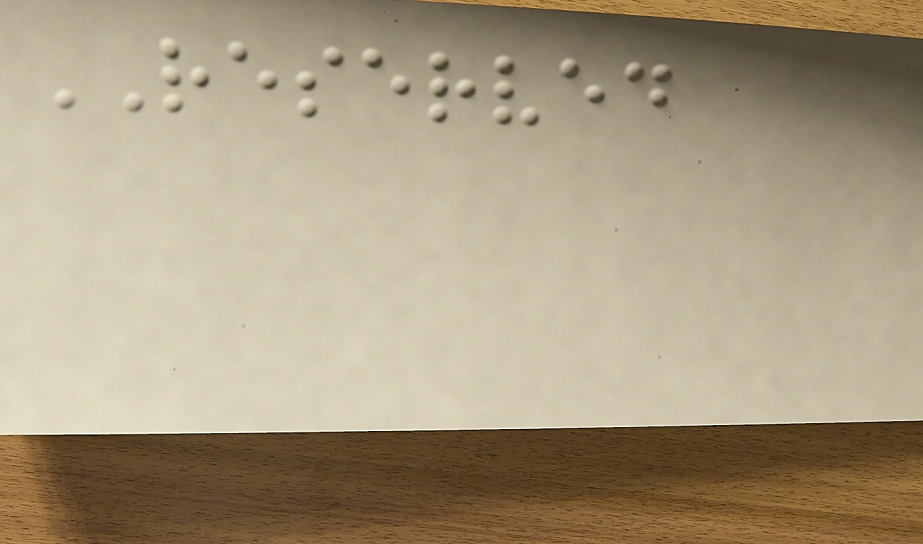RESERVED
